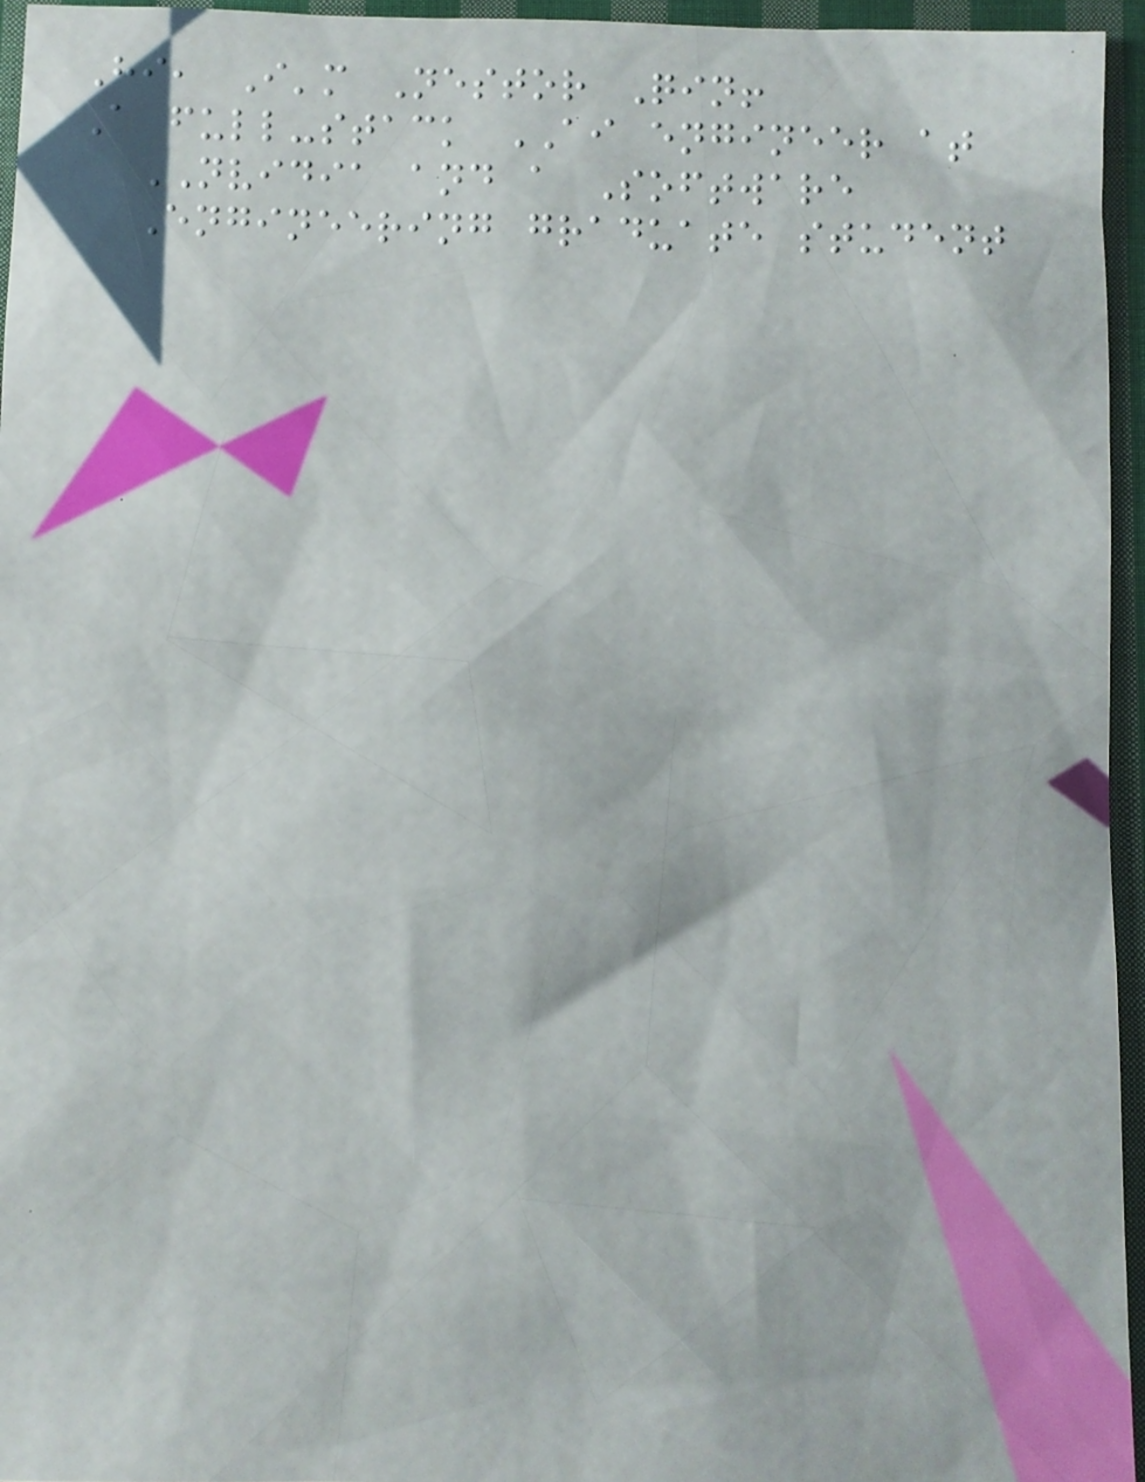Hi, I'm Nestor Qin!
A full-stack AI engineer at
NVIDIA and a Software
Engineering graduate student
